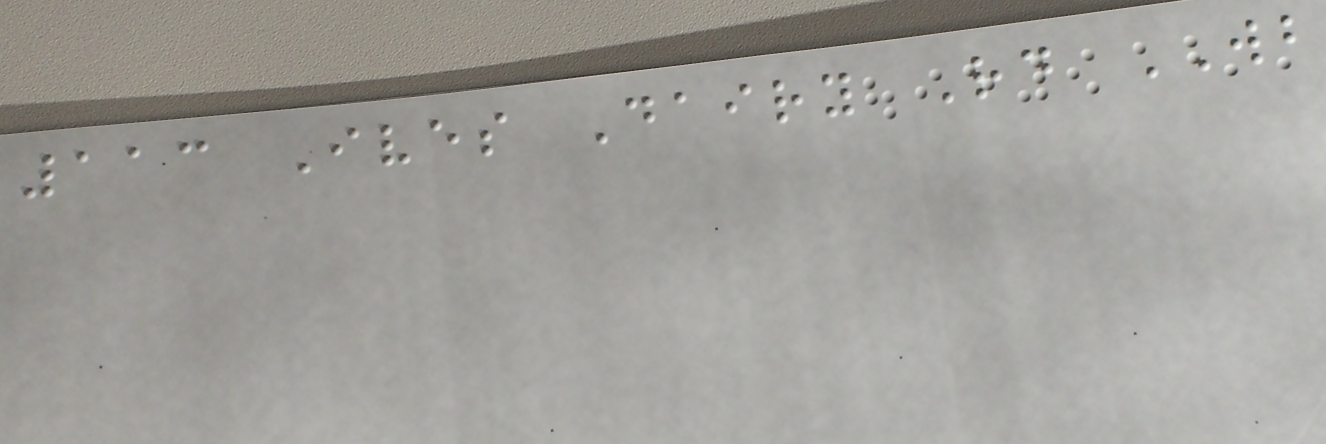113 Ives Dairy Rd WB
